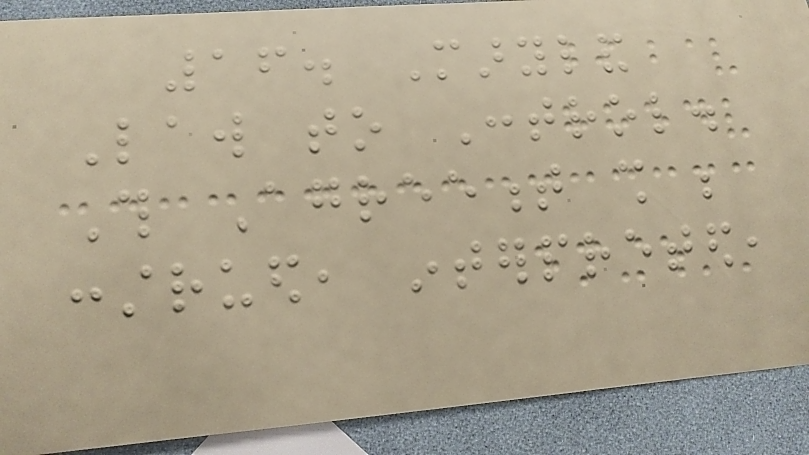16. Maryland
Law to Control.
This Agreement shall be
construed, interpreted,
